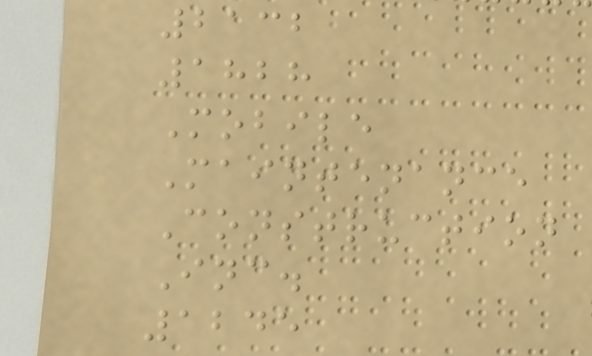2132
1828
Mobile
Maintenance
Construction
Inc.
1245
